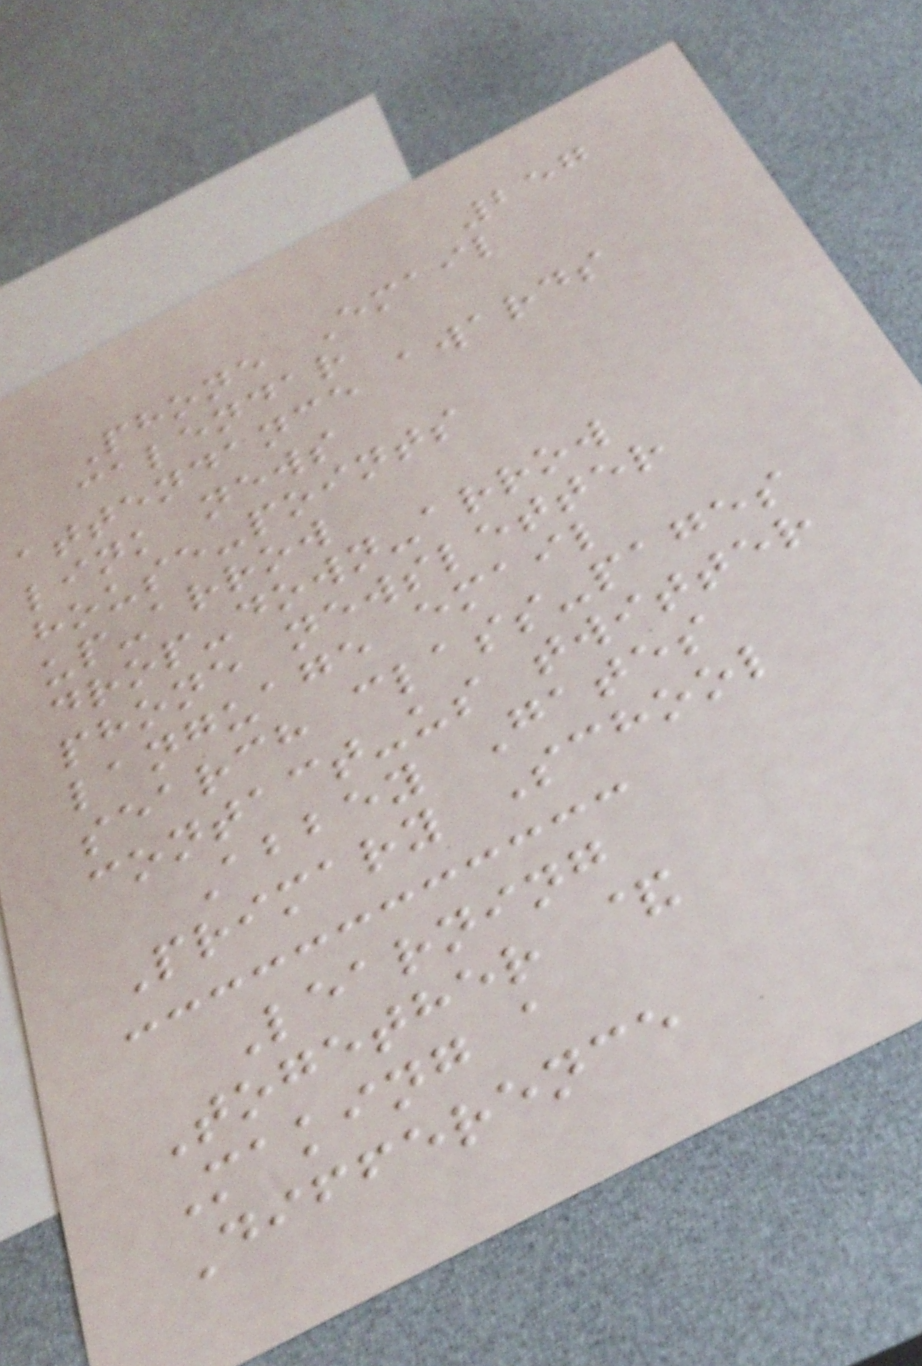257
Phone Email
calendar
attendance awards
link news
house-points
up-arrow
drop-down-arrow
phone newsletter
language email
search class-pages
contact-us twitter
Abbey Gates
Primary School
Learning
Together &
Making a
Difference
